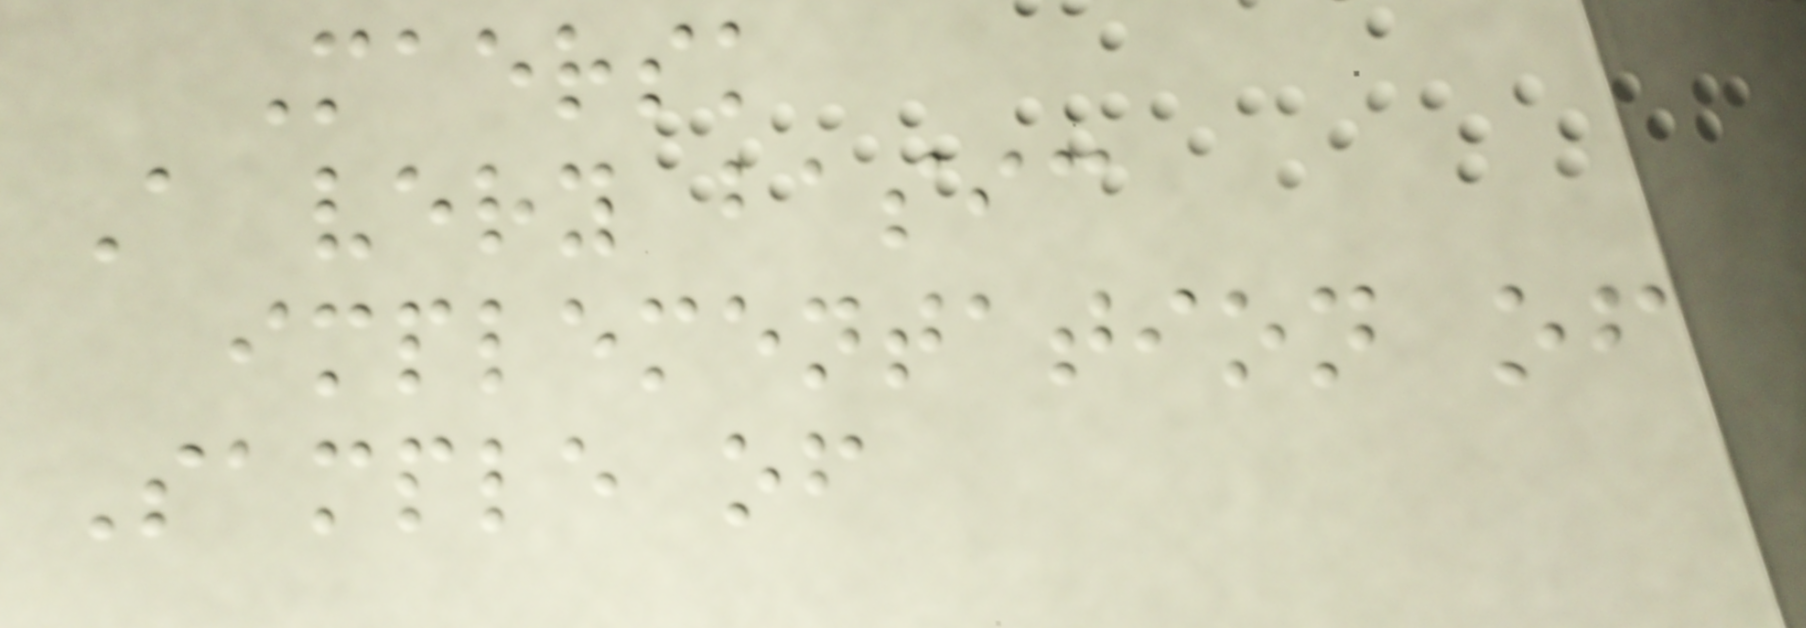Maersk
A very basic
implementation of
Sample of
